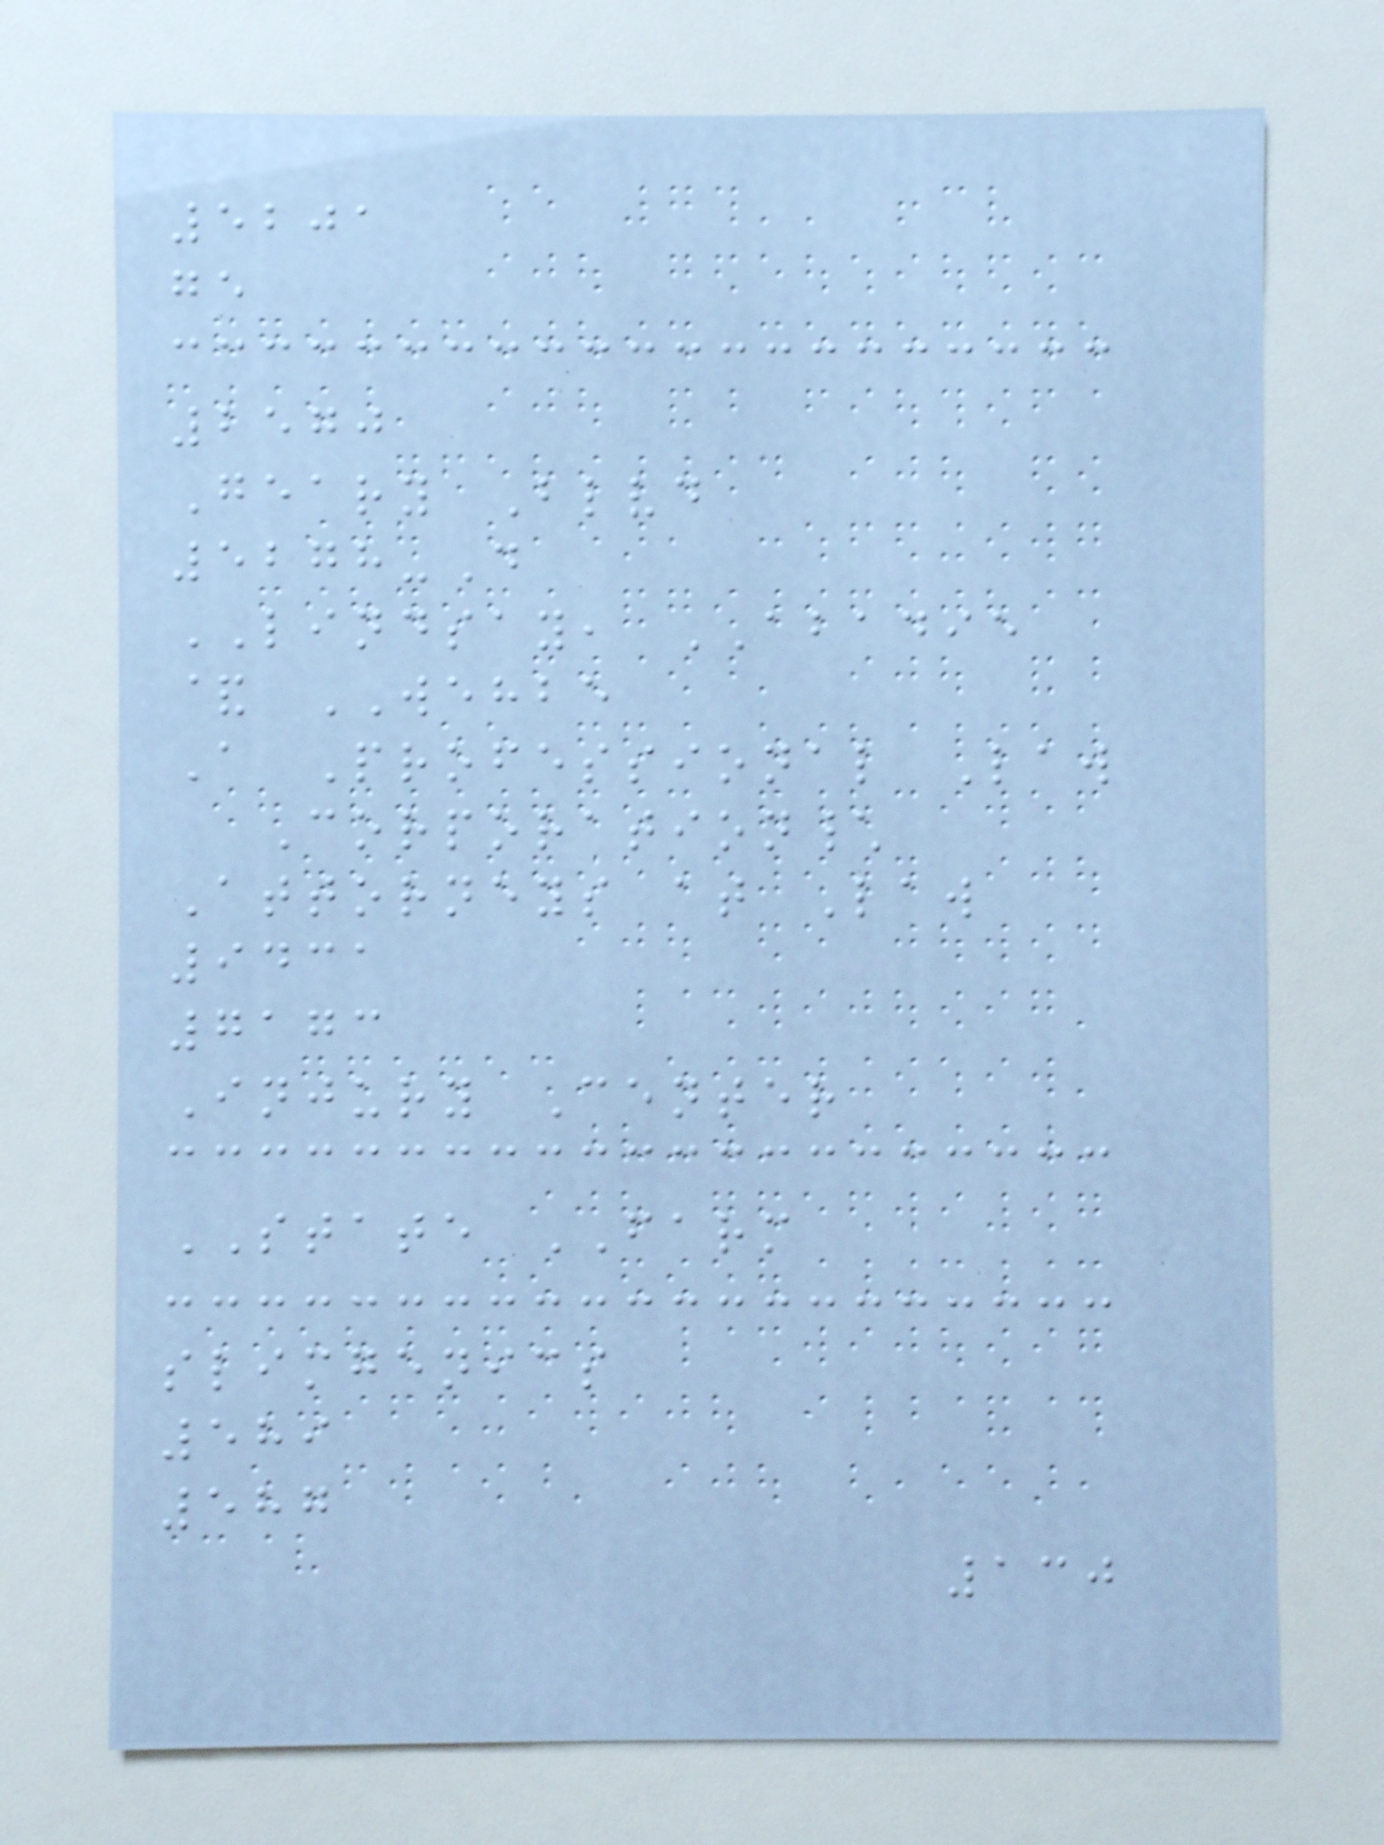5201
ge
2570
Geary Blvd
5278-D
LINDSAY, ABADIE
& WEHBE
A Professional Law
Corporation\
Attorneys at Law
9431
7173
Injury Center
STATE FARM
slimgenics
589
587
130
